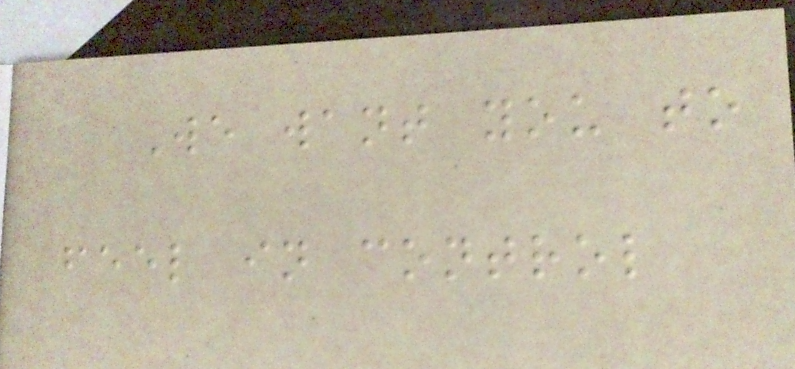We want you to
feel in control
